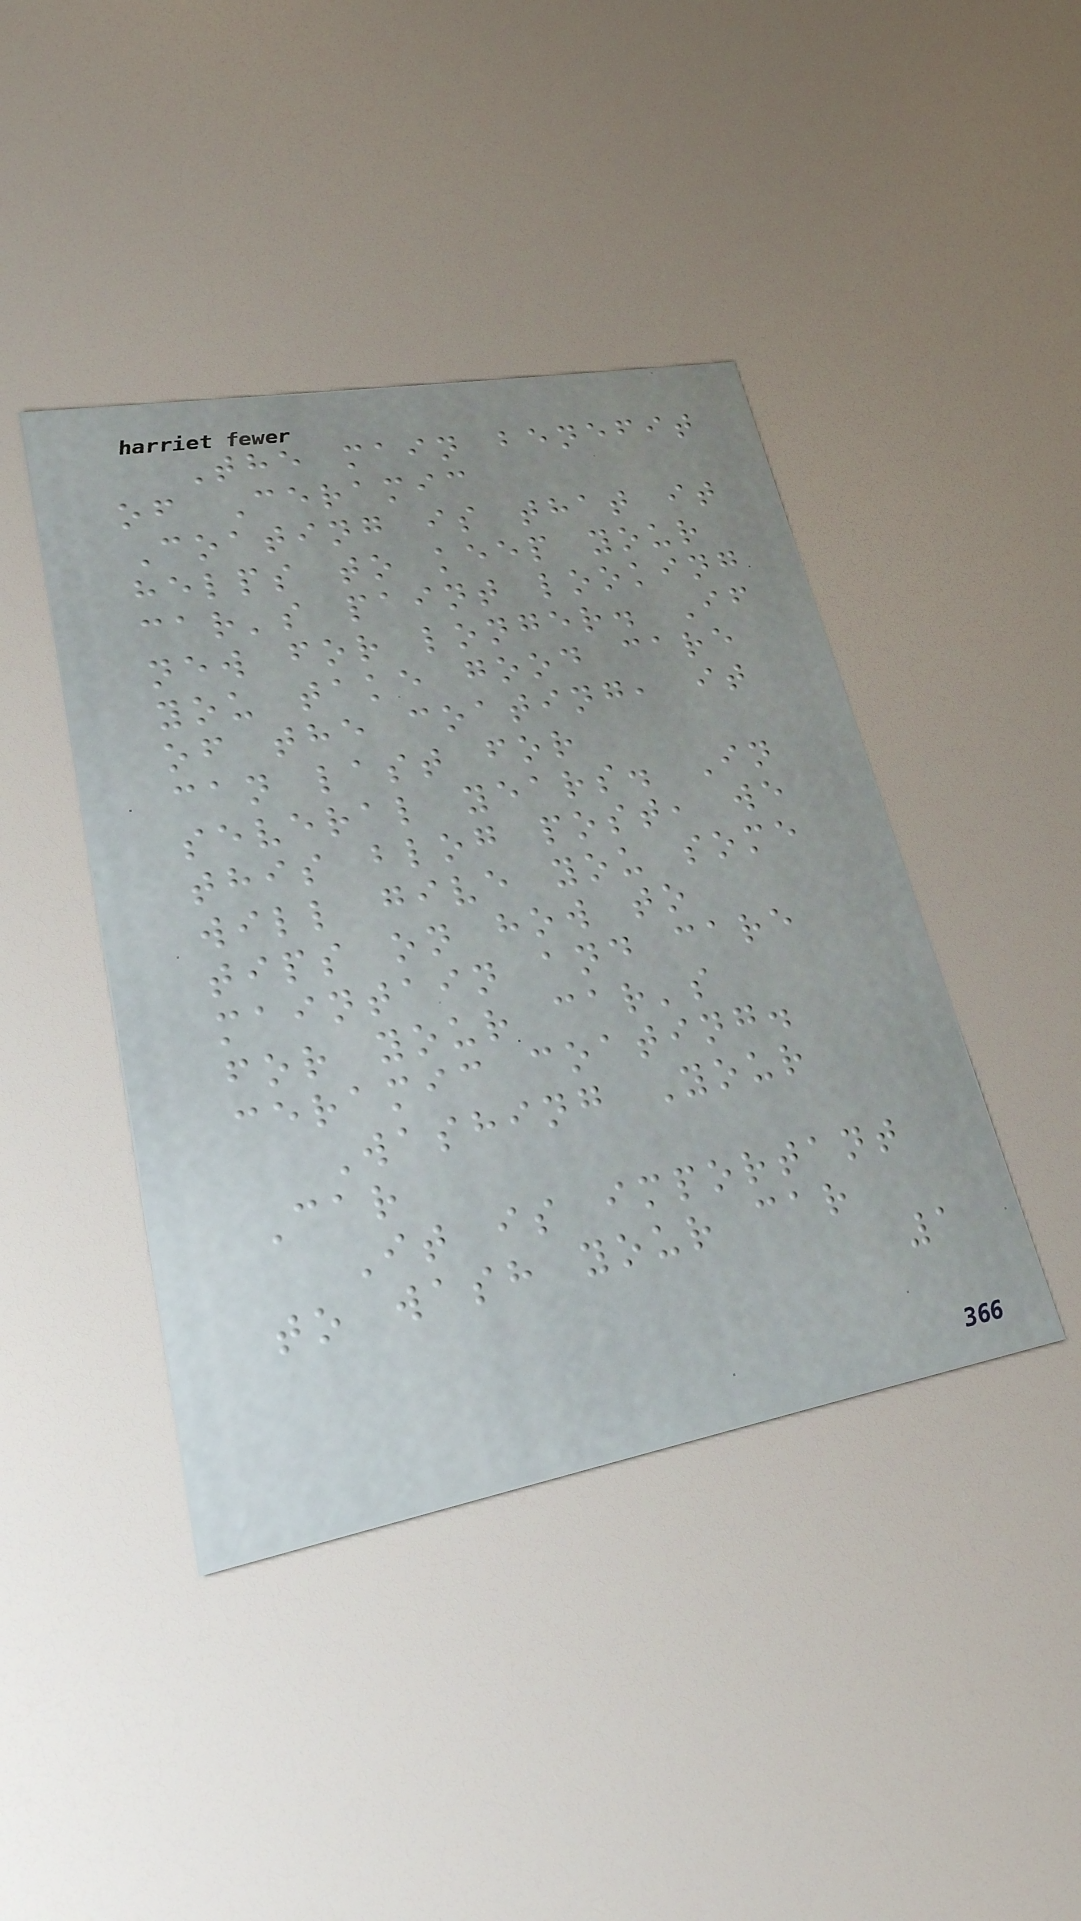The main benefit
of Ceramic
Coating is that it
helps to keep your
car's paint looking
new for longer. If
you take good care
of the coating, it
can last for
several years. In
this blog post, we
will give you some
tips on how to
maintain and care
for your car's
ceramic coating.
Washing Your
Car
It is important
to wash your car
1
